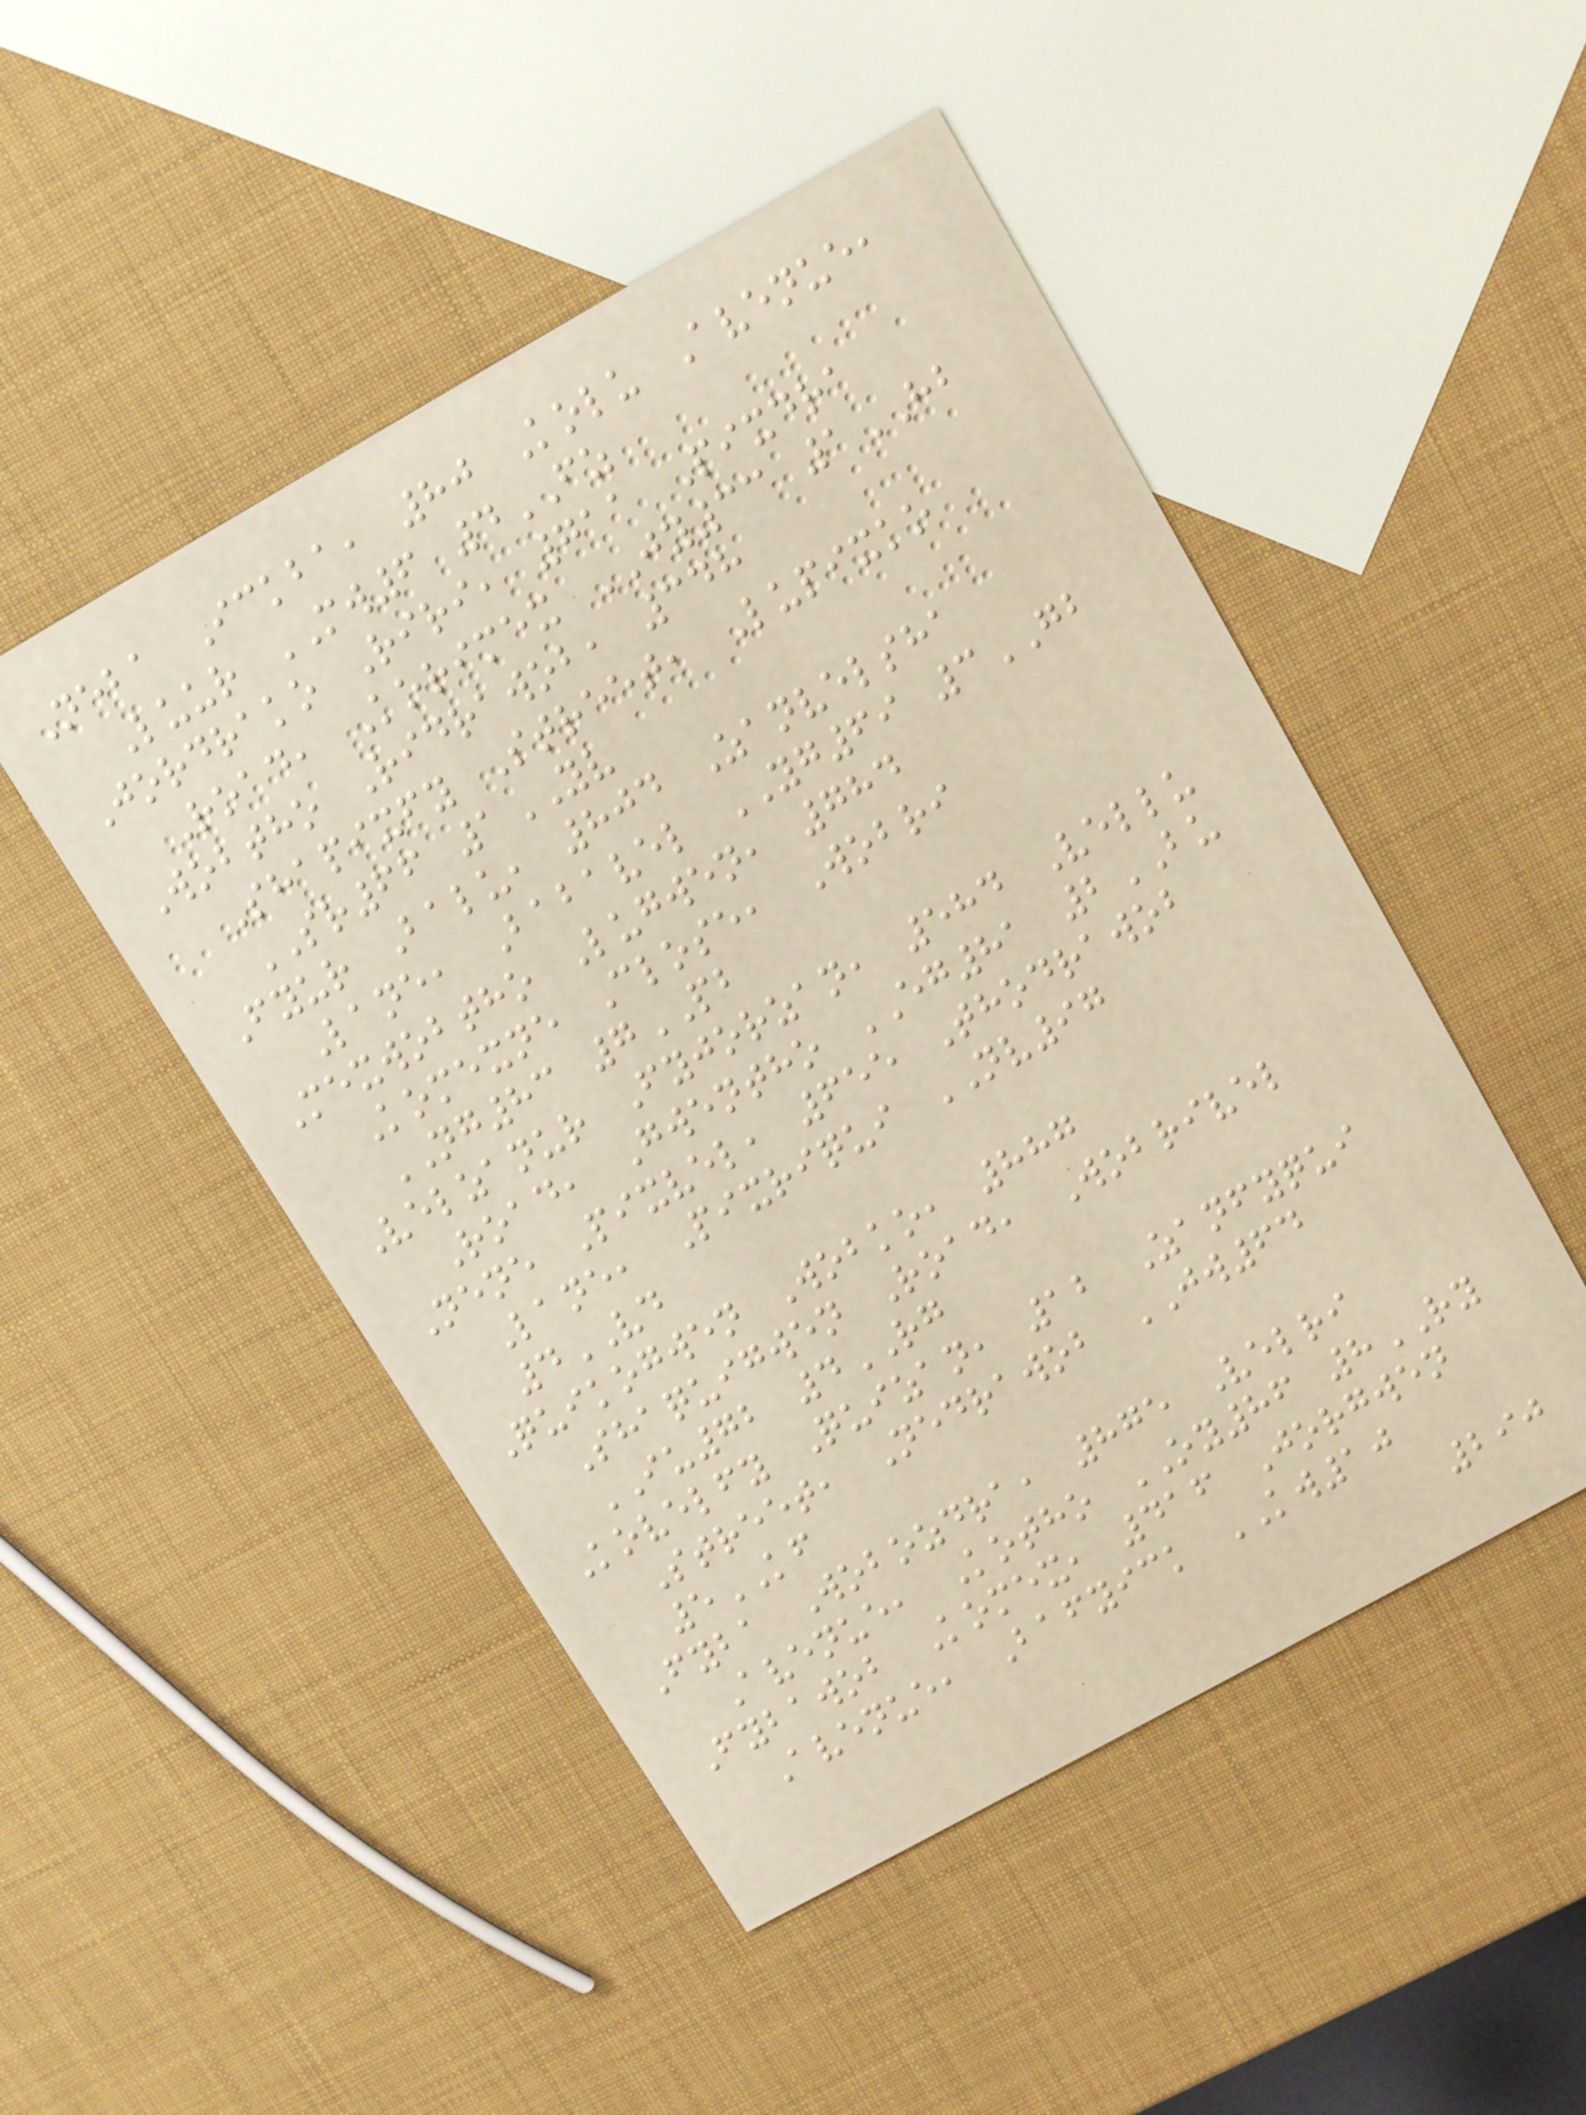Neba Ickba, 80 Kolu Avenue,
Luur MW6 4FZ
Jordrako Riri, 711 Pixdra
Road, Korimex JY33 1HB
Wobtho Ridrawob, 348
Shapixfy Street, Lupixko
SR66 1YV
Fyur Balu, 804 Zanvelsha
Lane, Babavel YG69 3GB
Mexwobtho Lugwen, 784
Komexne Close, Wobri
NG83 7PB
Velzanur Fyjorzan, 584 Vellu
Road, Gwentho EG81 2BU
Nene Pixvel, 655 Thodrawob
Lane, Pixriqui NV97
4VD
Quikogwen Wobko, 887
Shaquigwen Road, Wobrivel
IU72 4RG
Kovelfy Quizan, 12 Zanfyqui
Street, Nedrawob JW64
5KF
Fyba Wobozdra, 875 Velri
Avenue, Kotho OY86 8RY
Fybawob Komex, 416 Jorgwen
Avenue, Bafyick KW10
290
